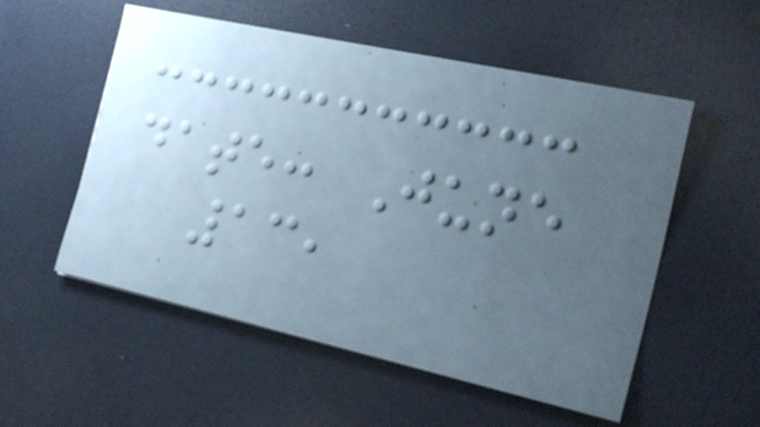date: June
13,
